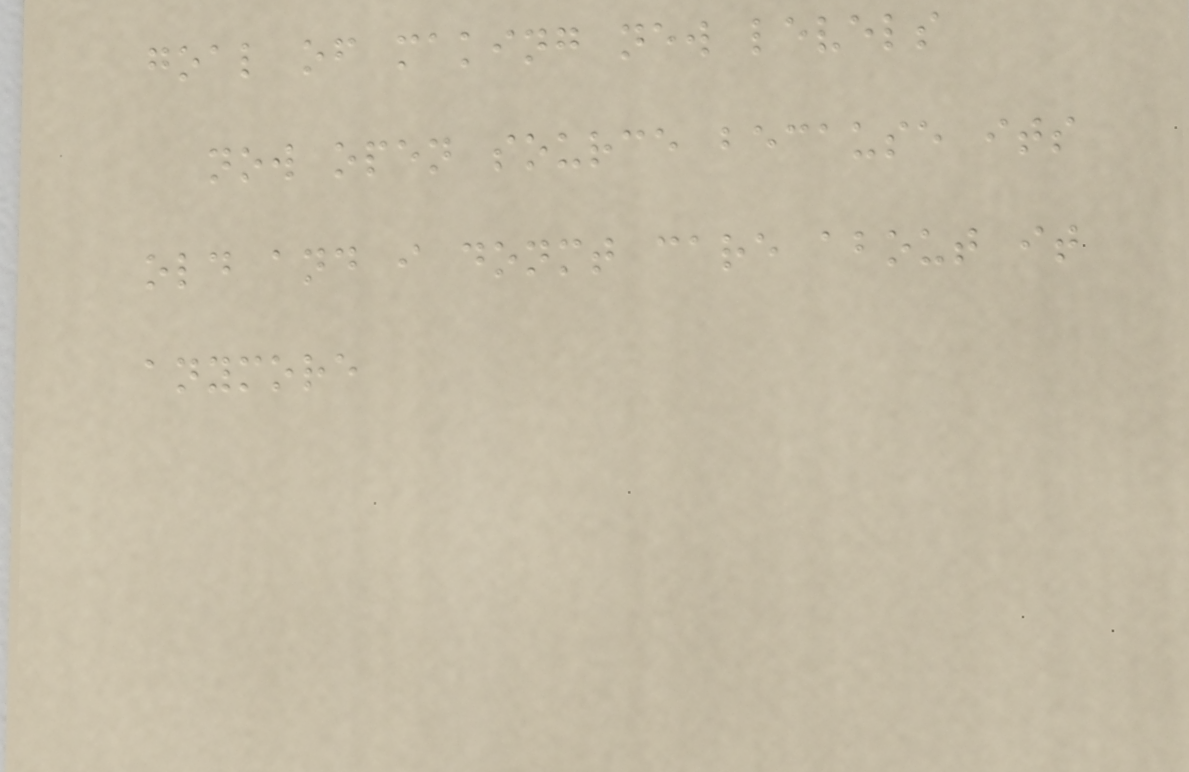goal of making new levels
now open source because its
old and i donmt care about it
anymore
